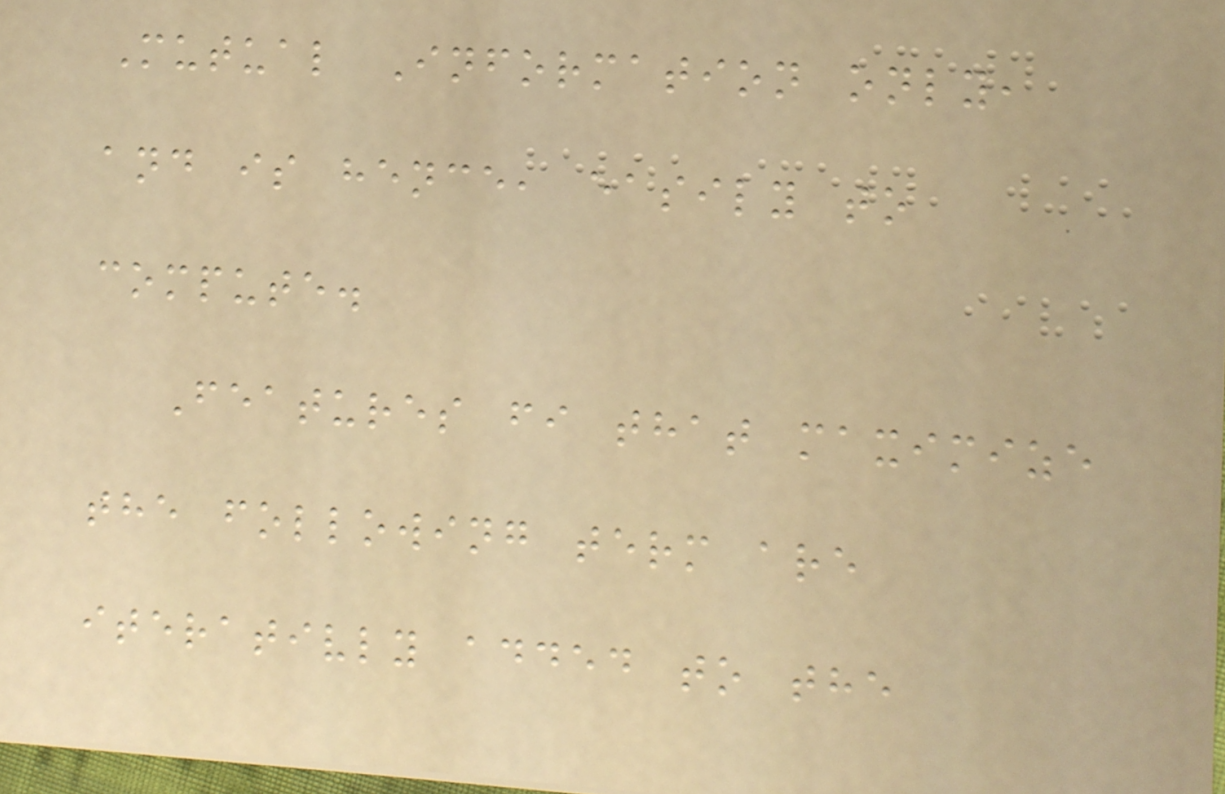Mutual Information only,
and is hence, easily to
compute.
Features fi that maximize
the following term are
iterativly added to the
